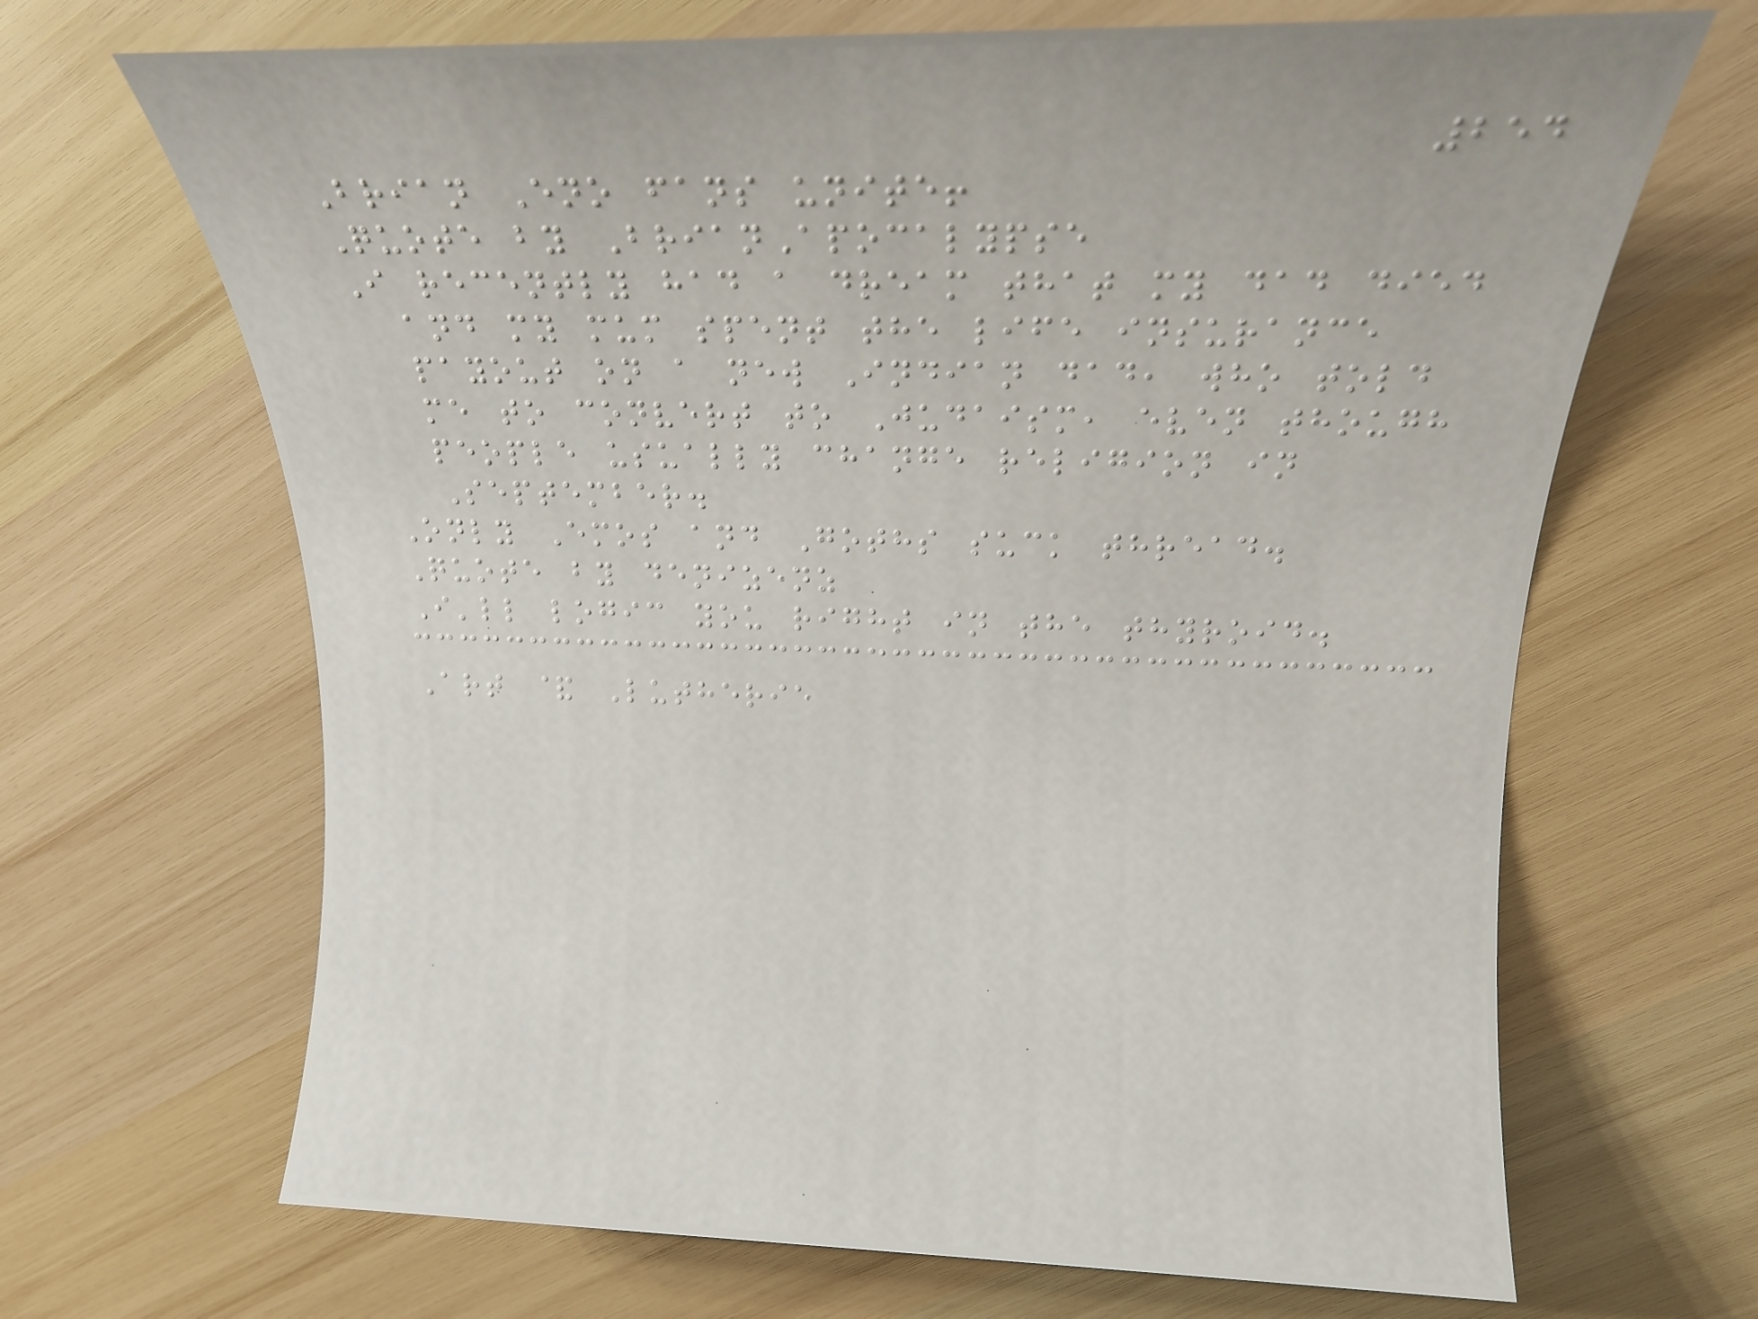254
Brian Eno fans unite!
Quote by BrianApocalypse
I recently had a dream that my dad died
and my mum spent the life insurance
payout on a new Indian dad, who told
me to convert to Judaism, even though
people usually change religion in
September.
Only Emos and Goths suck thread.
Quote by denizenz
I'll logic you right in the thyroid.
Art & Lutherie
